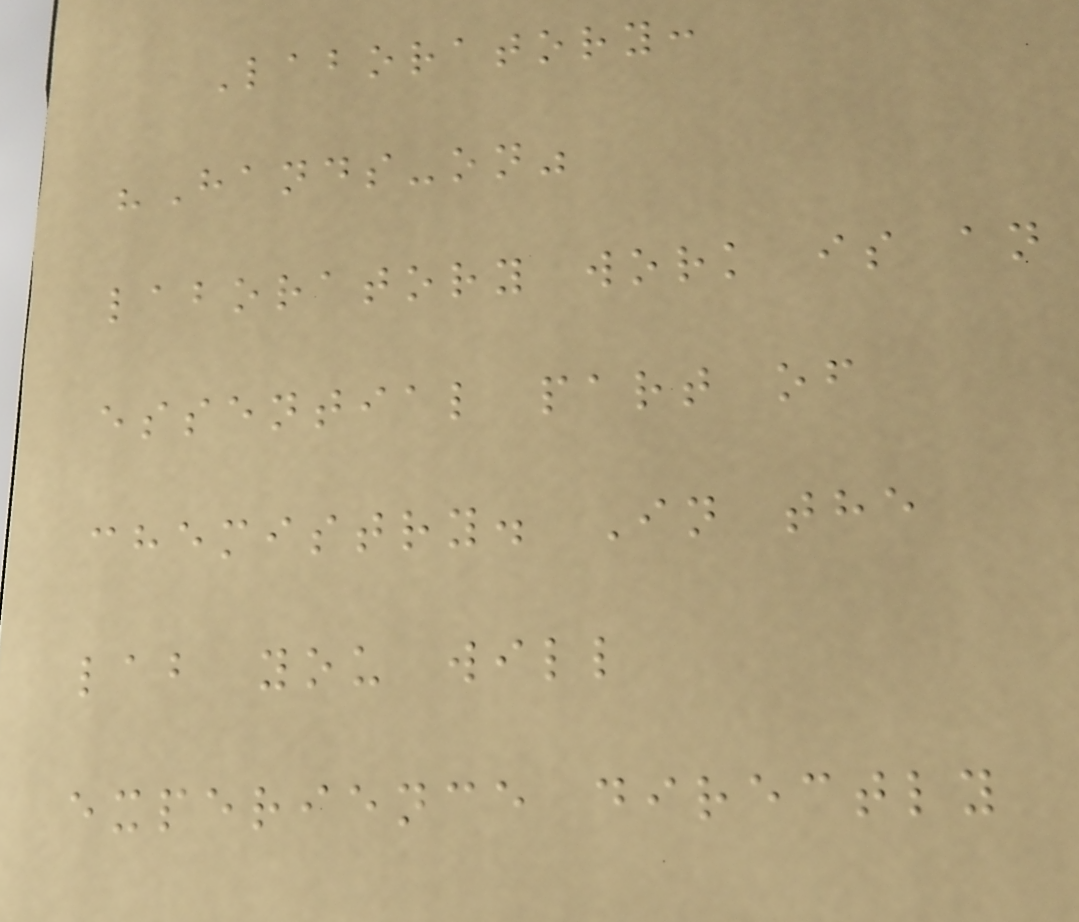Laboratory:
"Hands-on"
laboratory work is an
essential part of
chemistry. In the
lab you will
experience directly
